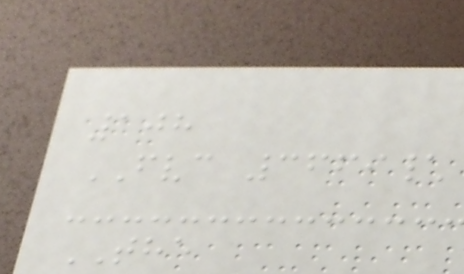108
FVC 3669\
THE
